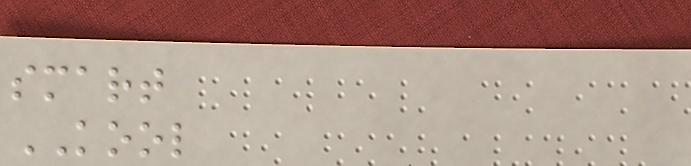smart
KOOL
